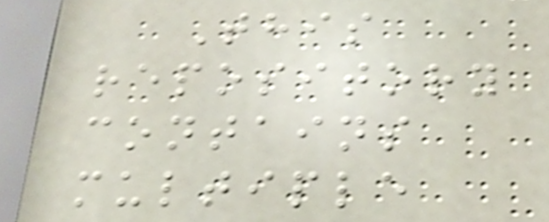This
repository
contains
multiple
